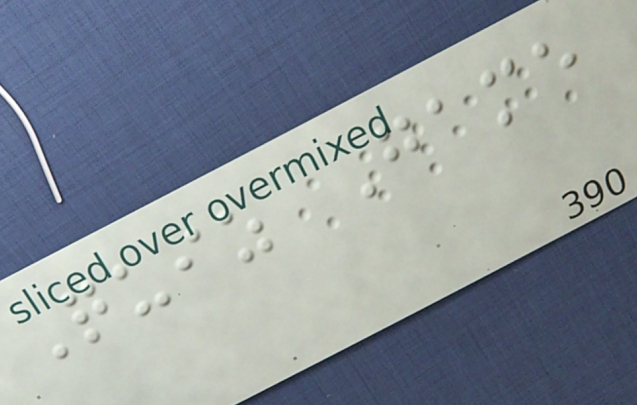Quiz Game
